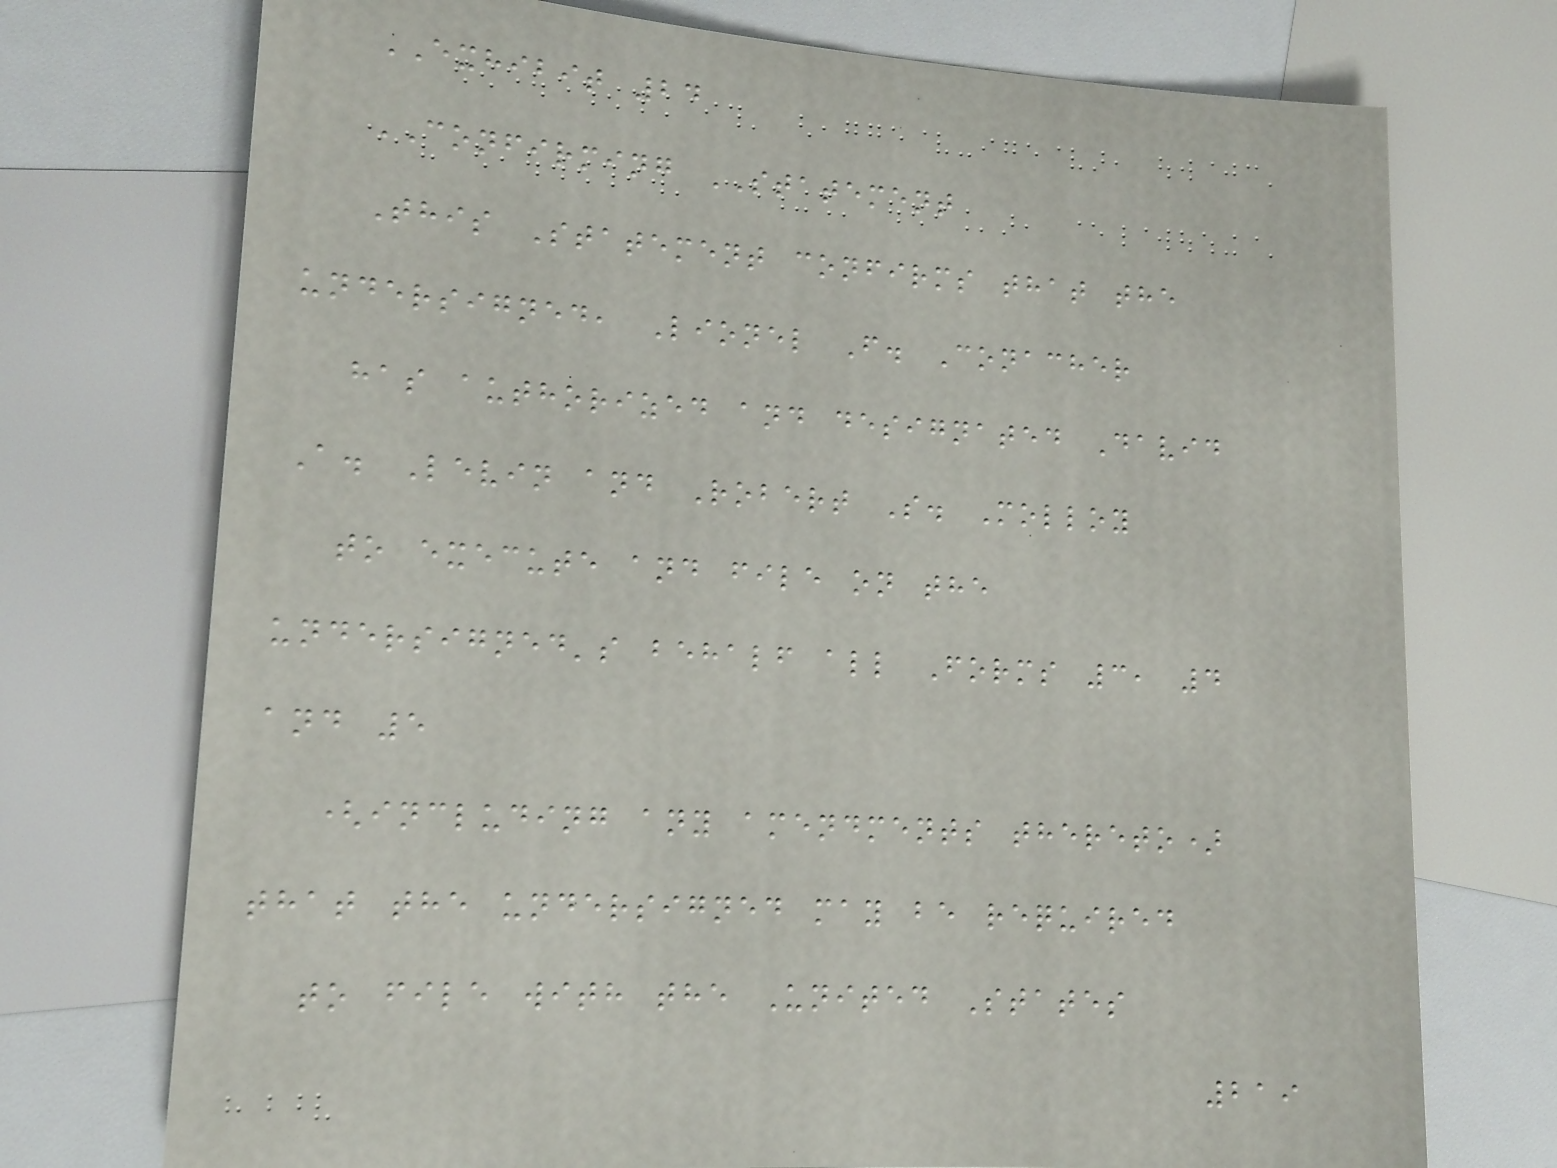EXHIBIT 24
CONFIRMING STATEMENT
This Statement confirms that the
undersigned, Lionel F. Conacher
has authorized and designated David
A. Levin and Robert S. Molloy
to execute and file on the
undersigned's behalf all Forms 3, 4
and 5
(including any amendments thereto)
that the undersigned may be required
to file with the United States
219
